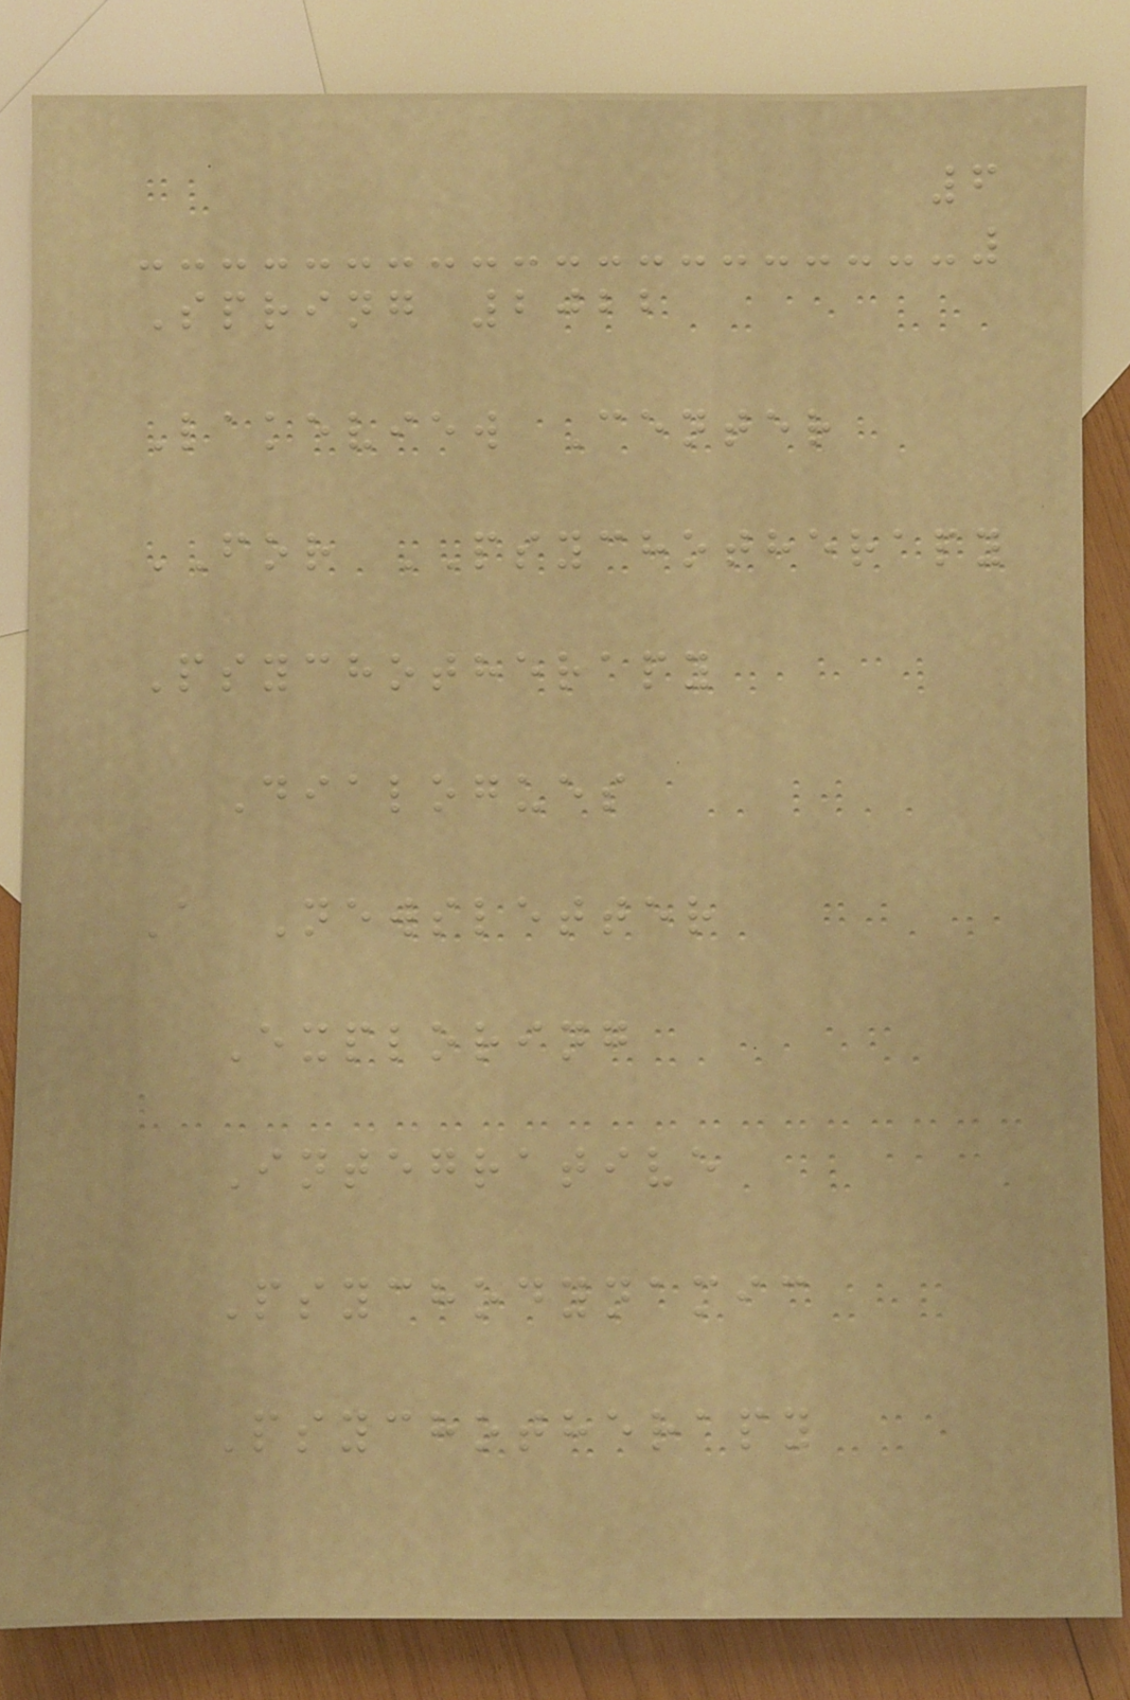6
Spring 2022
Lakeview Center
FOR PSYCHOTHERAPY
Psychotherapy
Dialogues
A Newsletter
Exploring
Integrative
Psychodynamic
Psychotherapy
